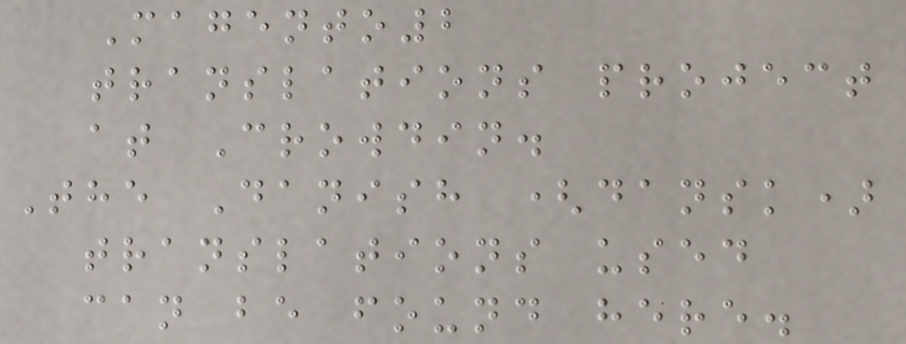Magento2
translations project
at Crowdin.
The Danish (dansk)
translations used
can be found here.
